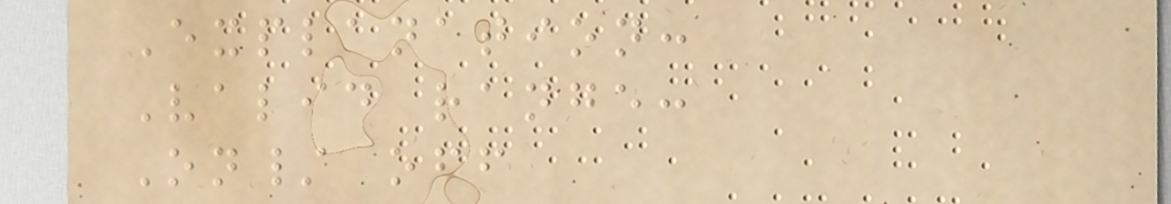Explanation:
Valid range:
On/ off
